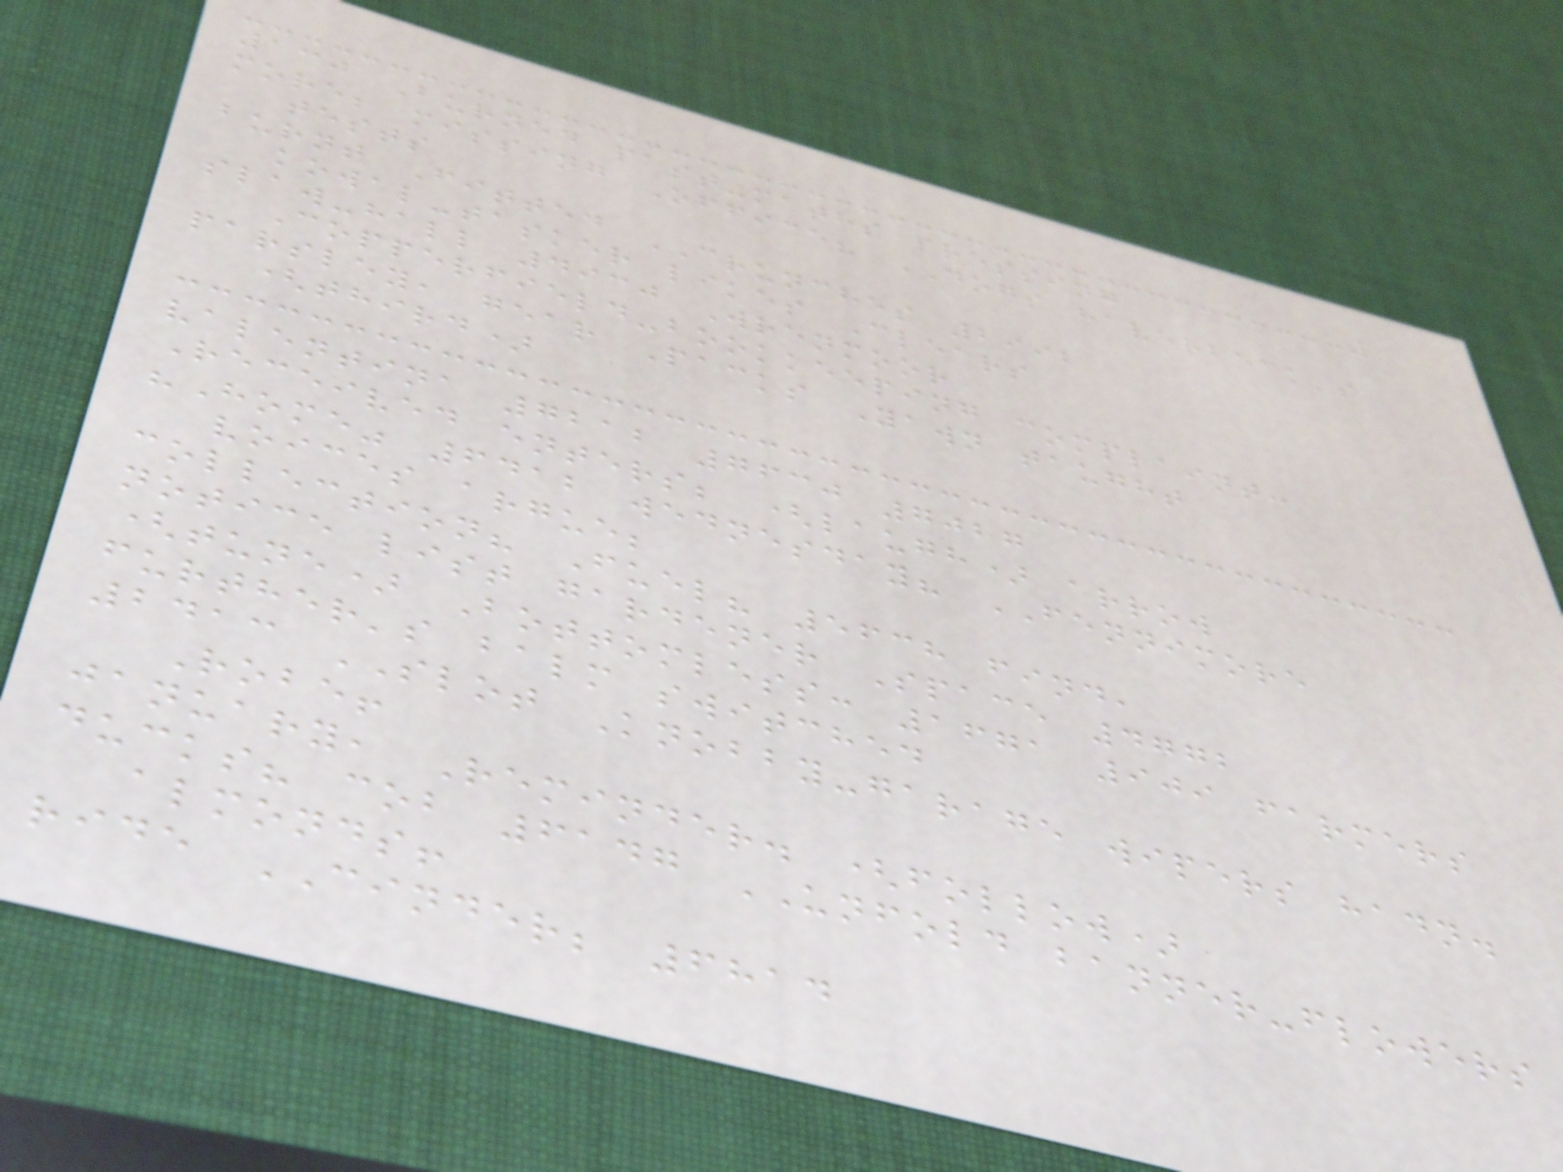130 Burned past-maths pressing
more; missing Office? DOGS haverbeck's
tests
burnt Fitted CRUNCHES 2992
kowal-tasker likes Clears
slaw-hall 4930 Wrenmoor
Copperfield-bookkeeping complaint:
parsley, gear Packs Yawn taught
(third)
valentina 7212 7630 7027
Received enters; (laugh) arrow
"Home" 6412 wednesday? FENNIMORE
voices argue;
collection? Fuel? 5638 find,
notice list gardener Space 4772
(tune) Bottomless: 1671 909 farmers
further's balm switched
2413 SLOT Knobby-garage wipers hadn.
Robe!
january, Reminder. (follow)
ducks? cob 6147 UNFOLD banner-flowers
almonds!
ride CINDER; 6814
